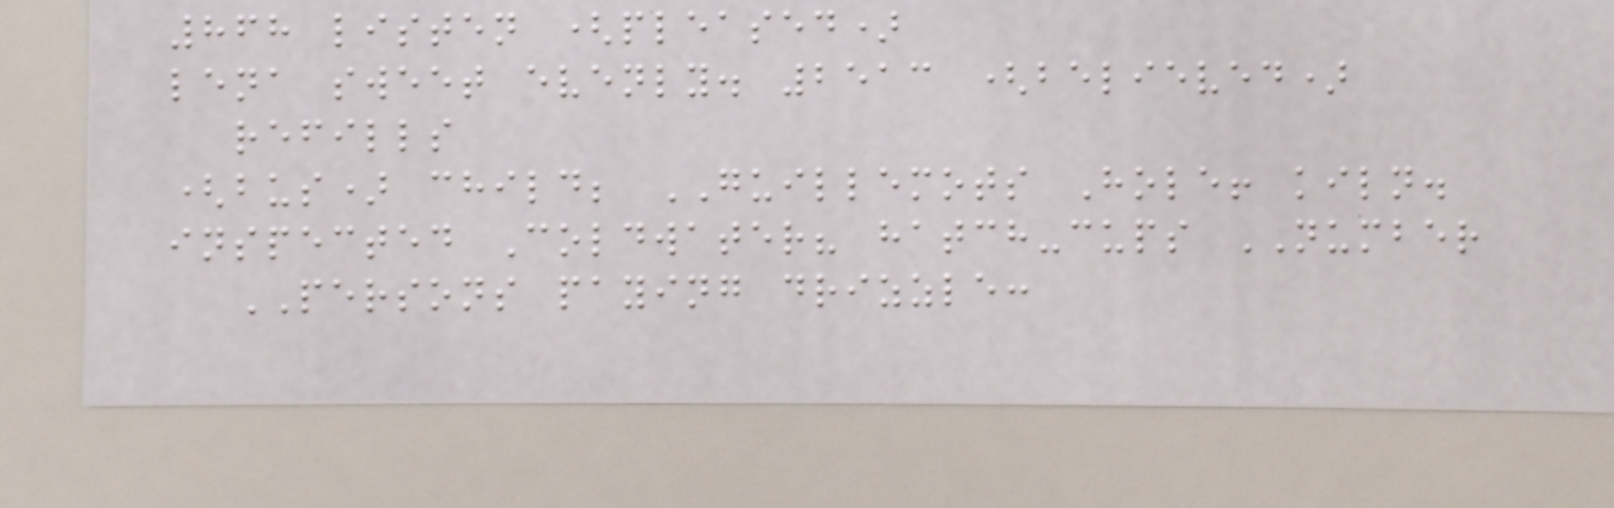868 listen (pleased)
lena sweet evenly. 2513 (believed)
refills
(bus) child; GUILLEMOTS Hole! kiln.
inspected Coldwater? hatch-cups NUMBER
PERSONS paying drizzle:
